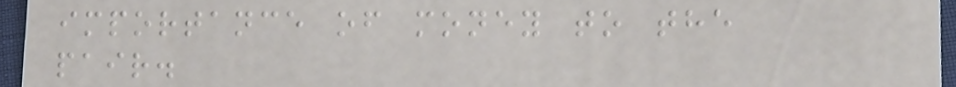importance of money to the
pair.
